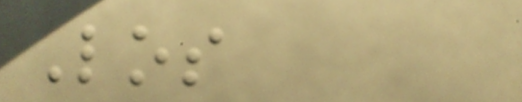Los
